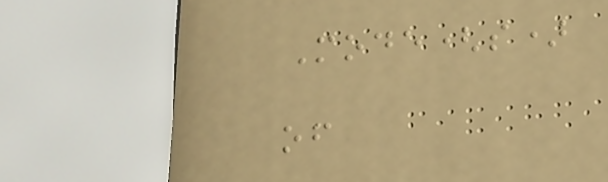Mode(s)
of
